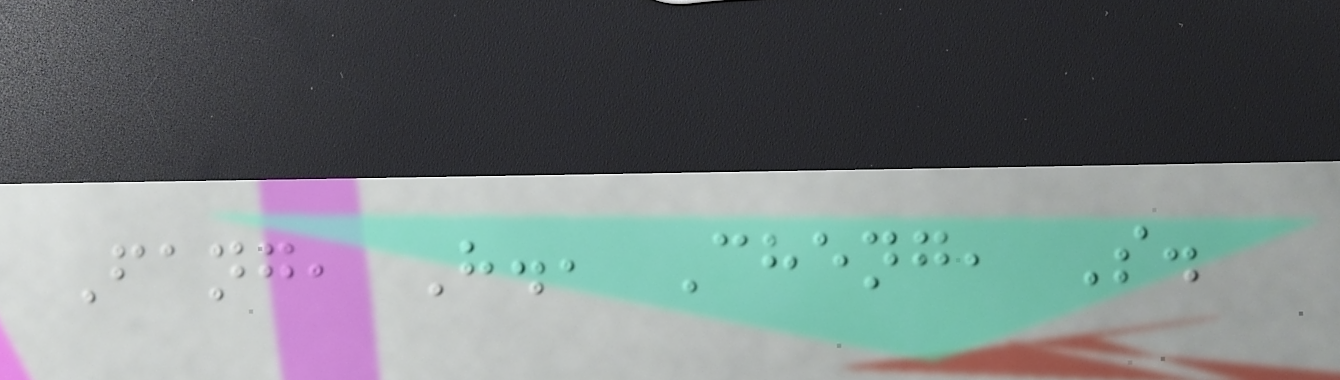Fang, H., Cheng, S.
